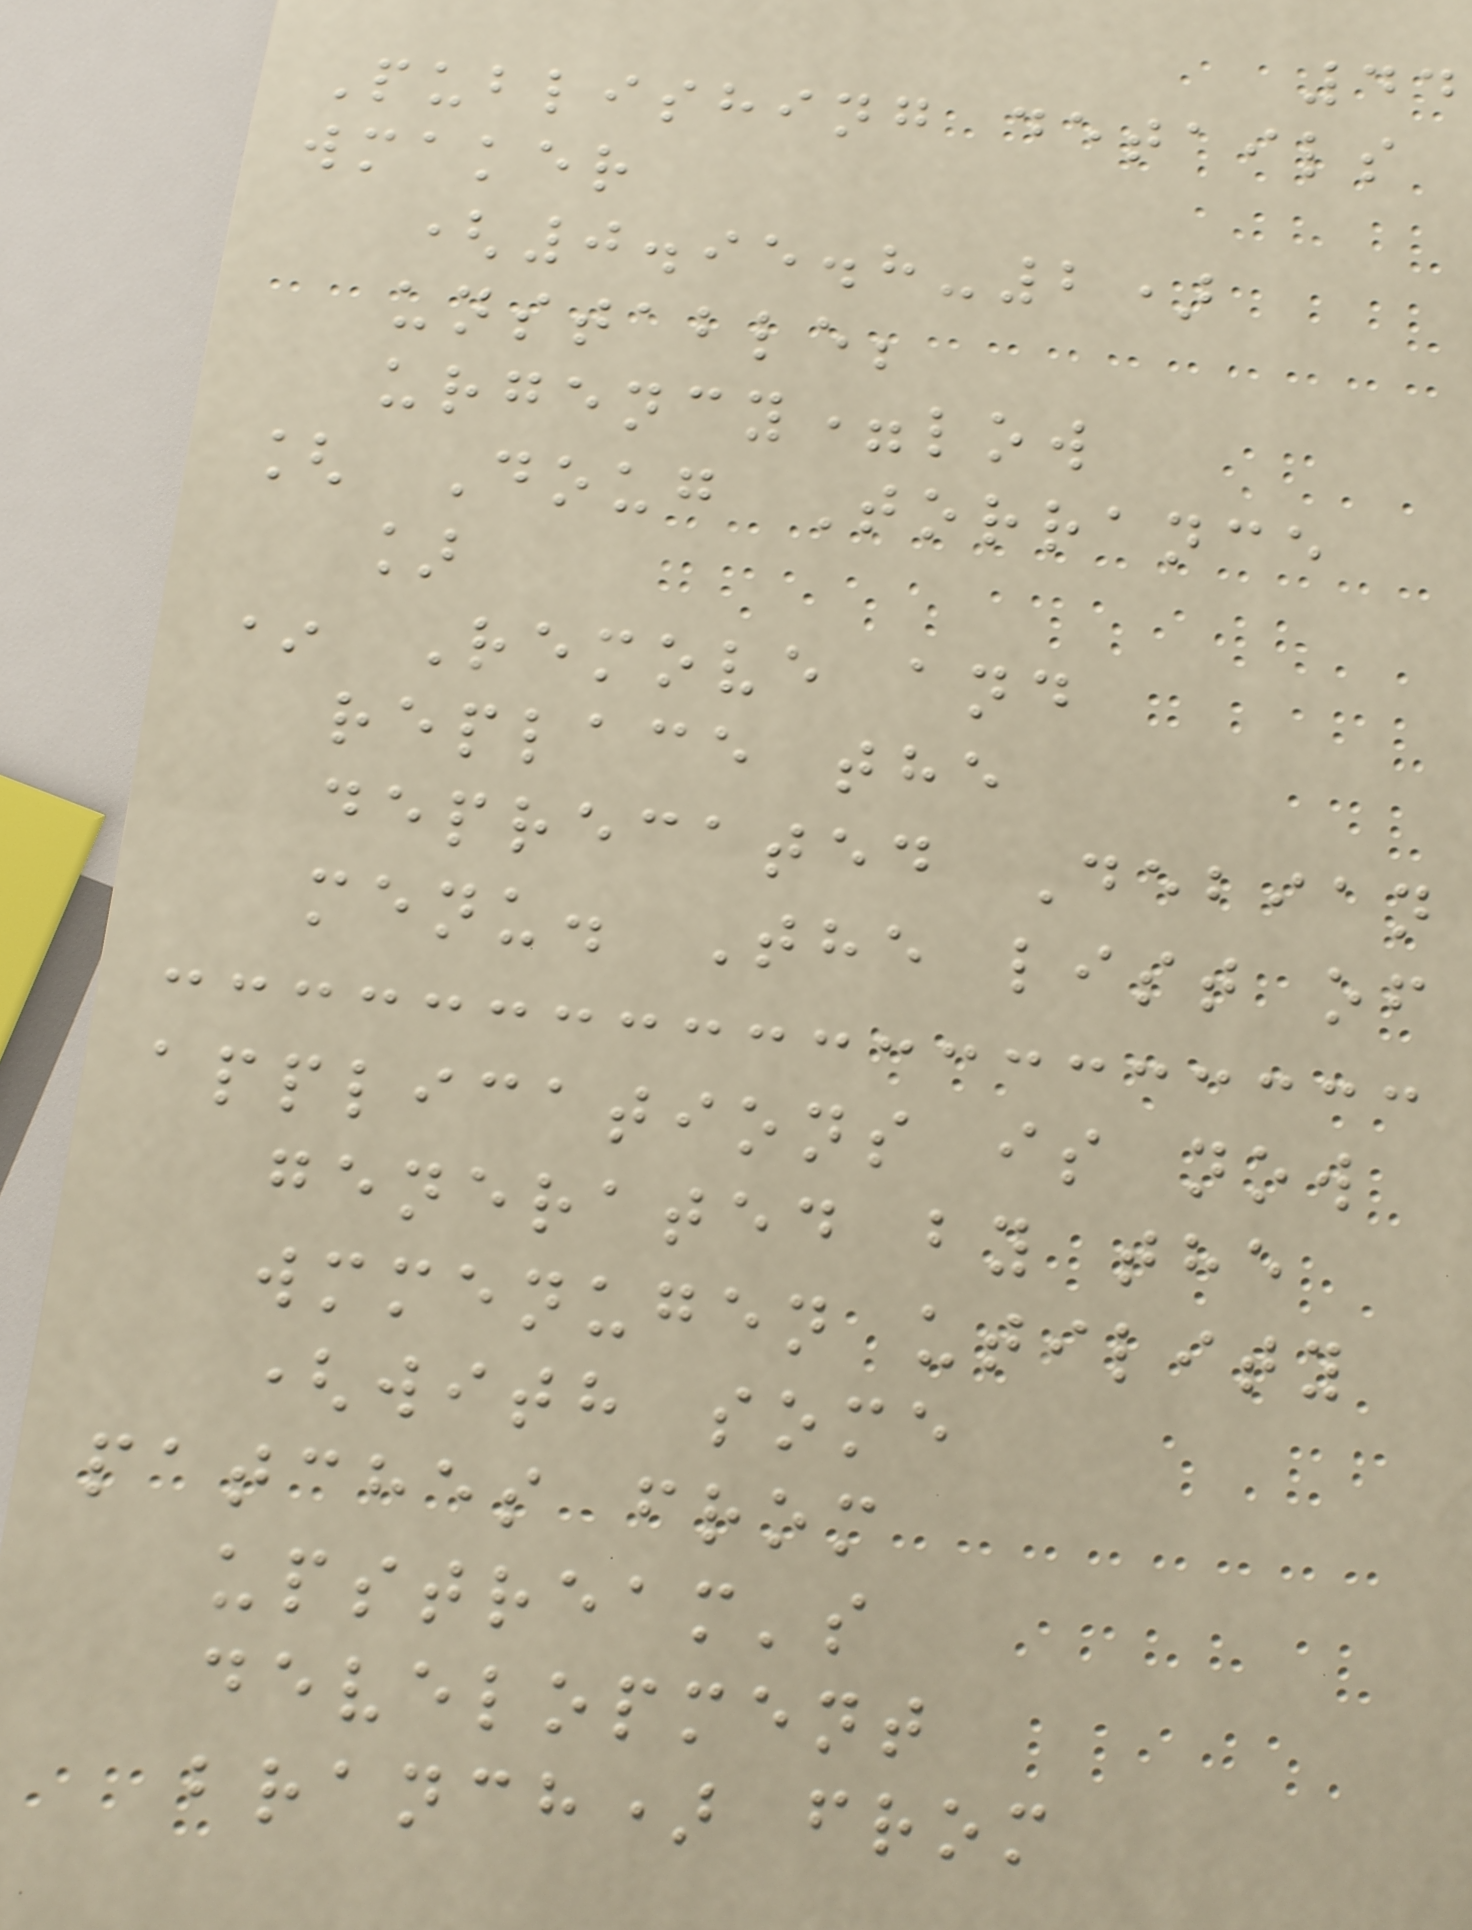44
Publishing details
wmaker
(0.95.8-2)
unstable;
urgency=low
[ Doug Torrance
]
* Remove and
replace the
deprecated Debian
menu. The list of
applications is now
generated by the
wmmenugen utility
(with some
patches from
upstream's
development
branch) from
